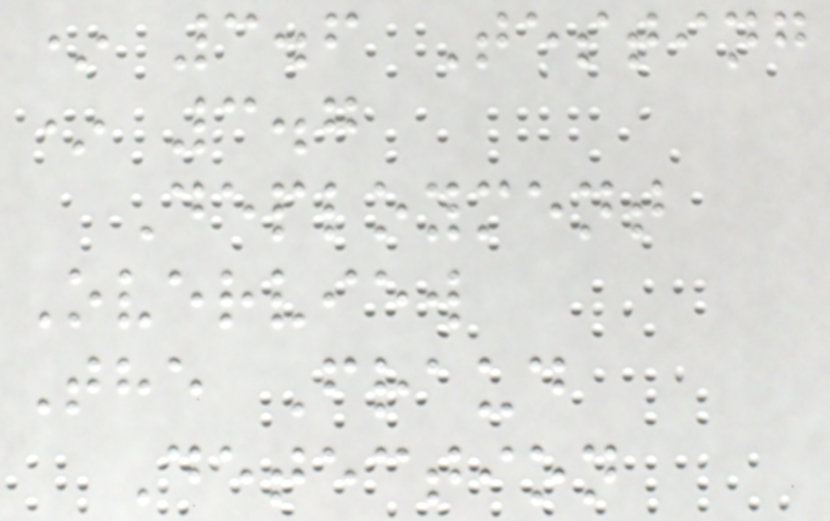* 3.6 Testing
* 3.7
Deployment
Overview
The Fraud
Detection
